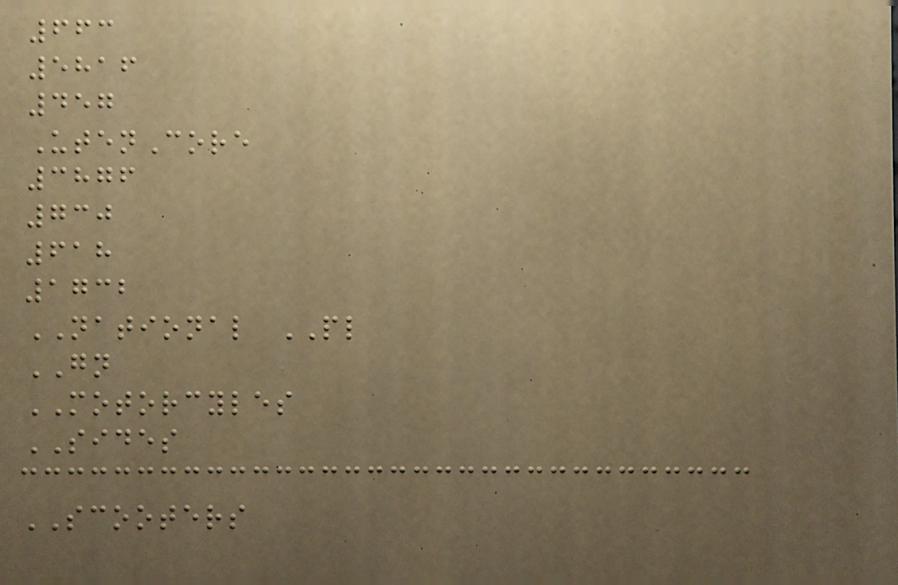663
5816
457
UtenCore
3876
730
618
1732
NATIONAL PL
GN
MOTORCYLES
SIDES
SCOOTERS
